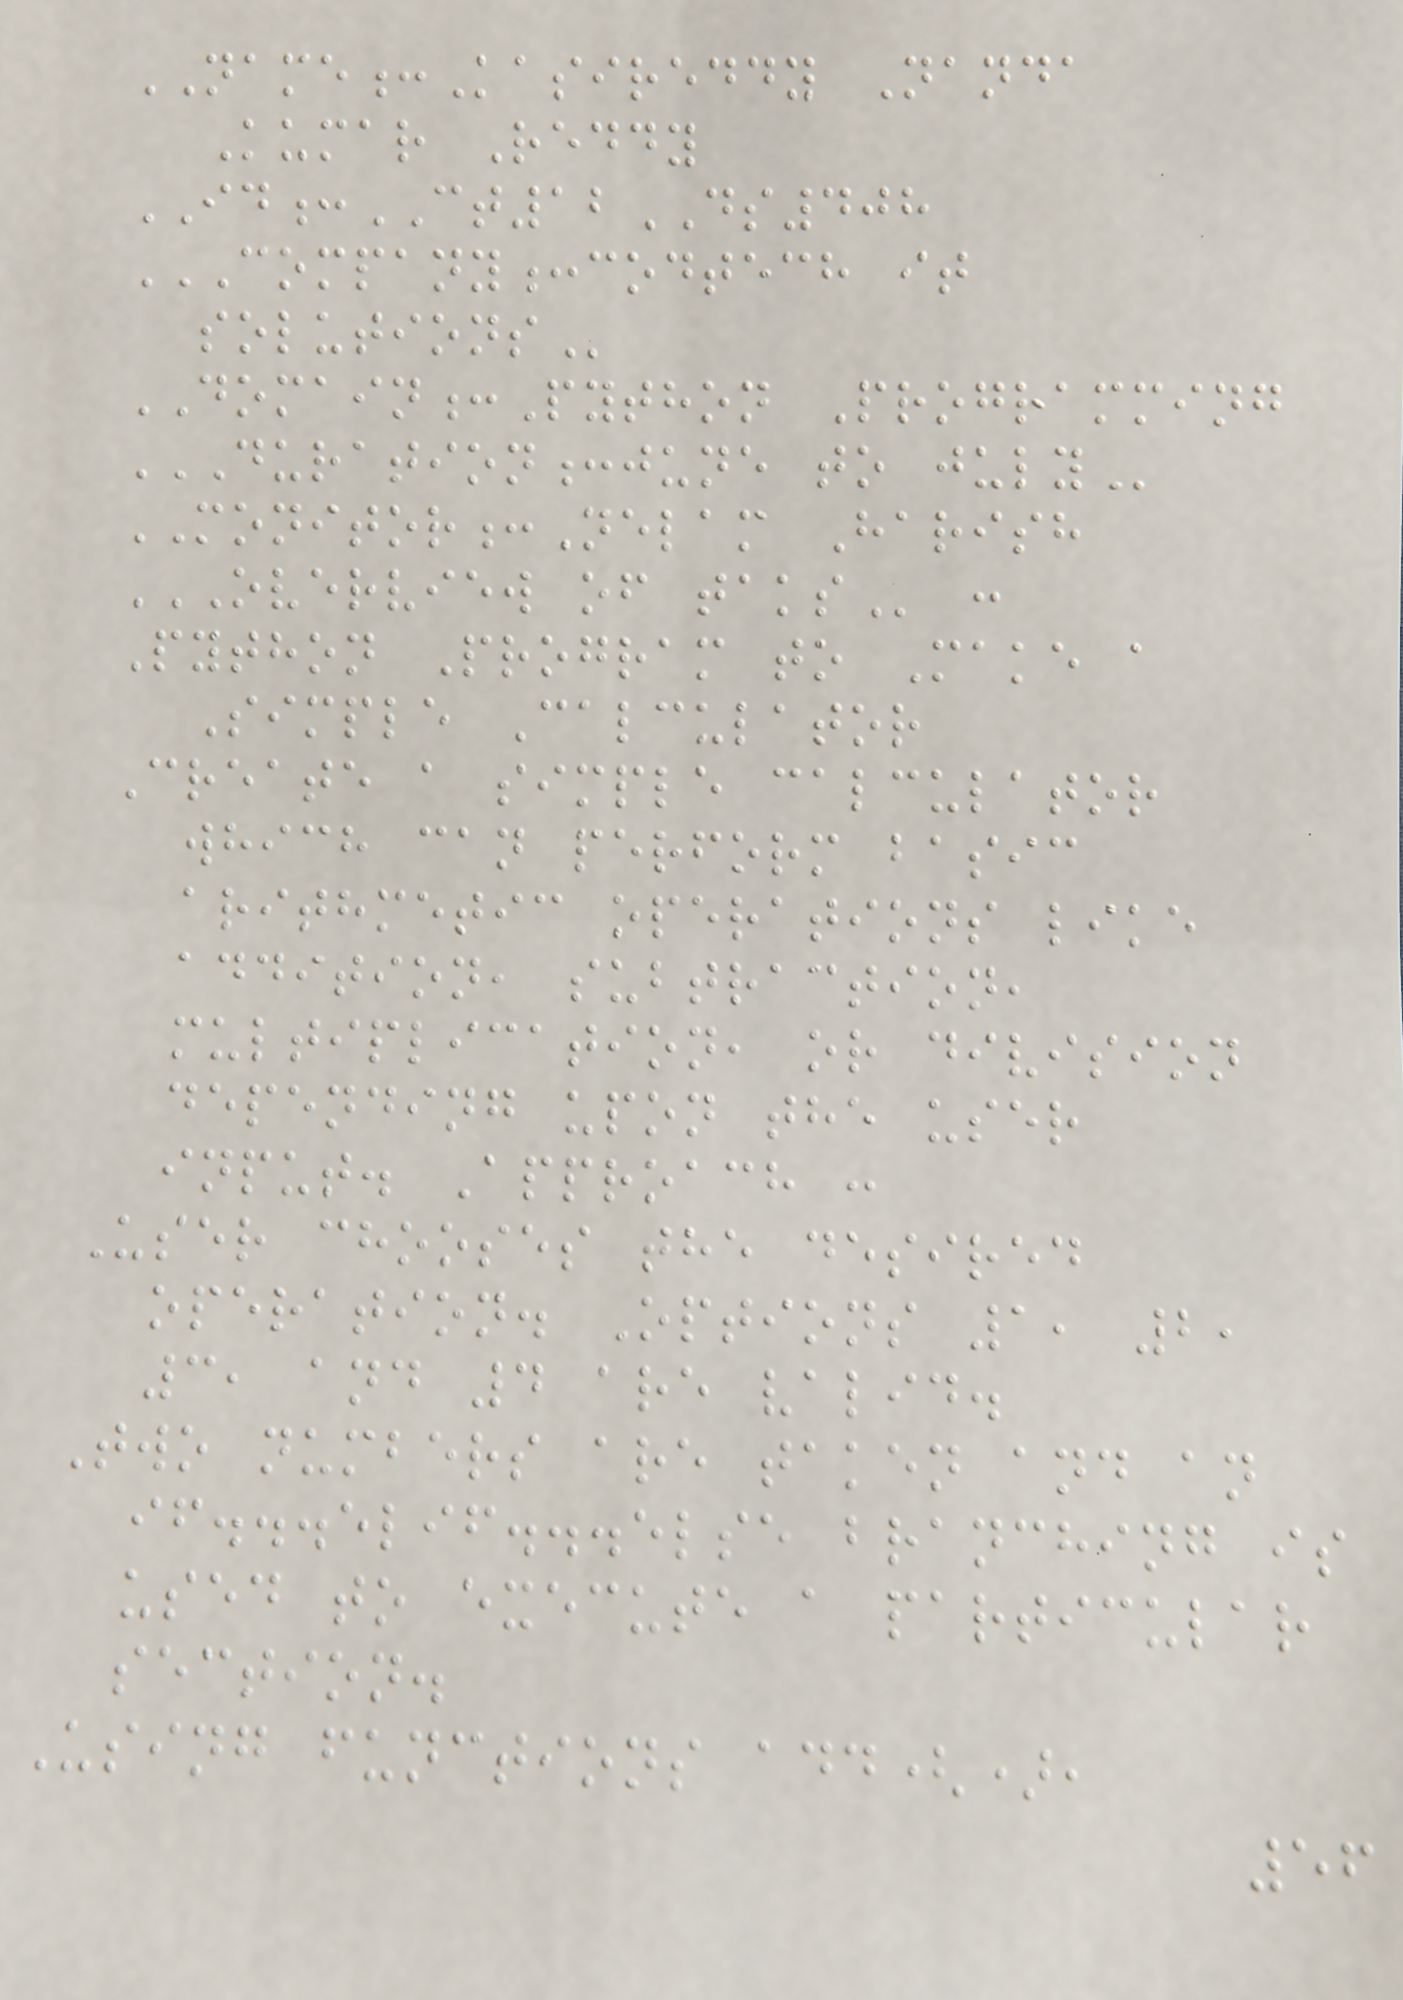NAME:Kasireddy Nanda
Kumar Reddy
ID:CT12DS408
COMPANY:CODTECH IT
SOLUTIONS
DOMAIN:Python Programming
DURATION:JUNE TO JULY
MONITOR:Nelam Harish
OVERVIEW OF TAKS :
Python Program to Make a
Simple Calculator
Create a simple calculator
which can perform basic
arithmetic operations like
addition, subtraction,
multiplication, or division
depending upon the user
input. Approach :
User chooses the desired
operation. Options 1, 2,
3, and 4 are valid.
Two numbers are taken and an
if...elif...else branching is
used to execute a particular
section.
Using functions add(),
56
